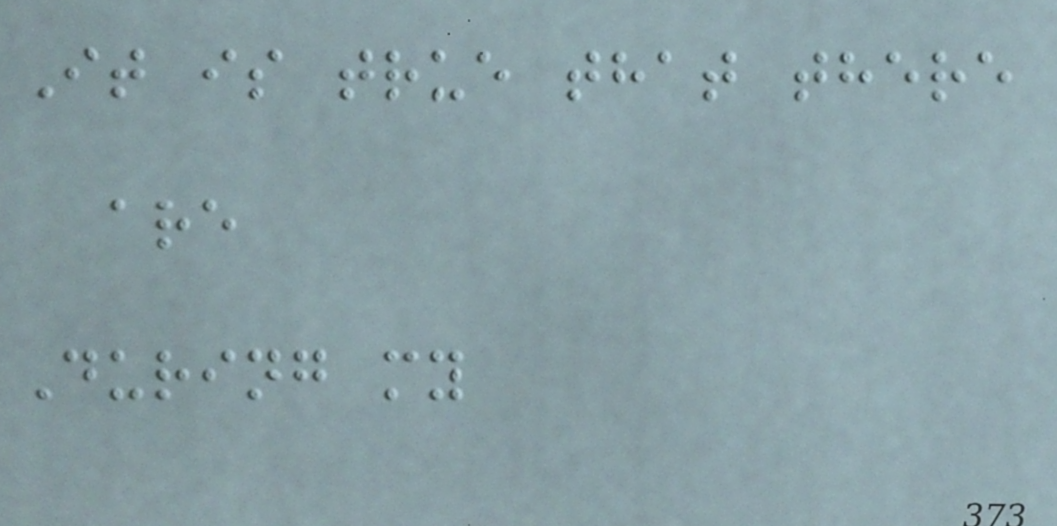It is true that there
are
During my
